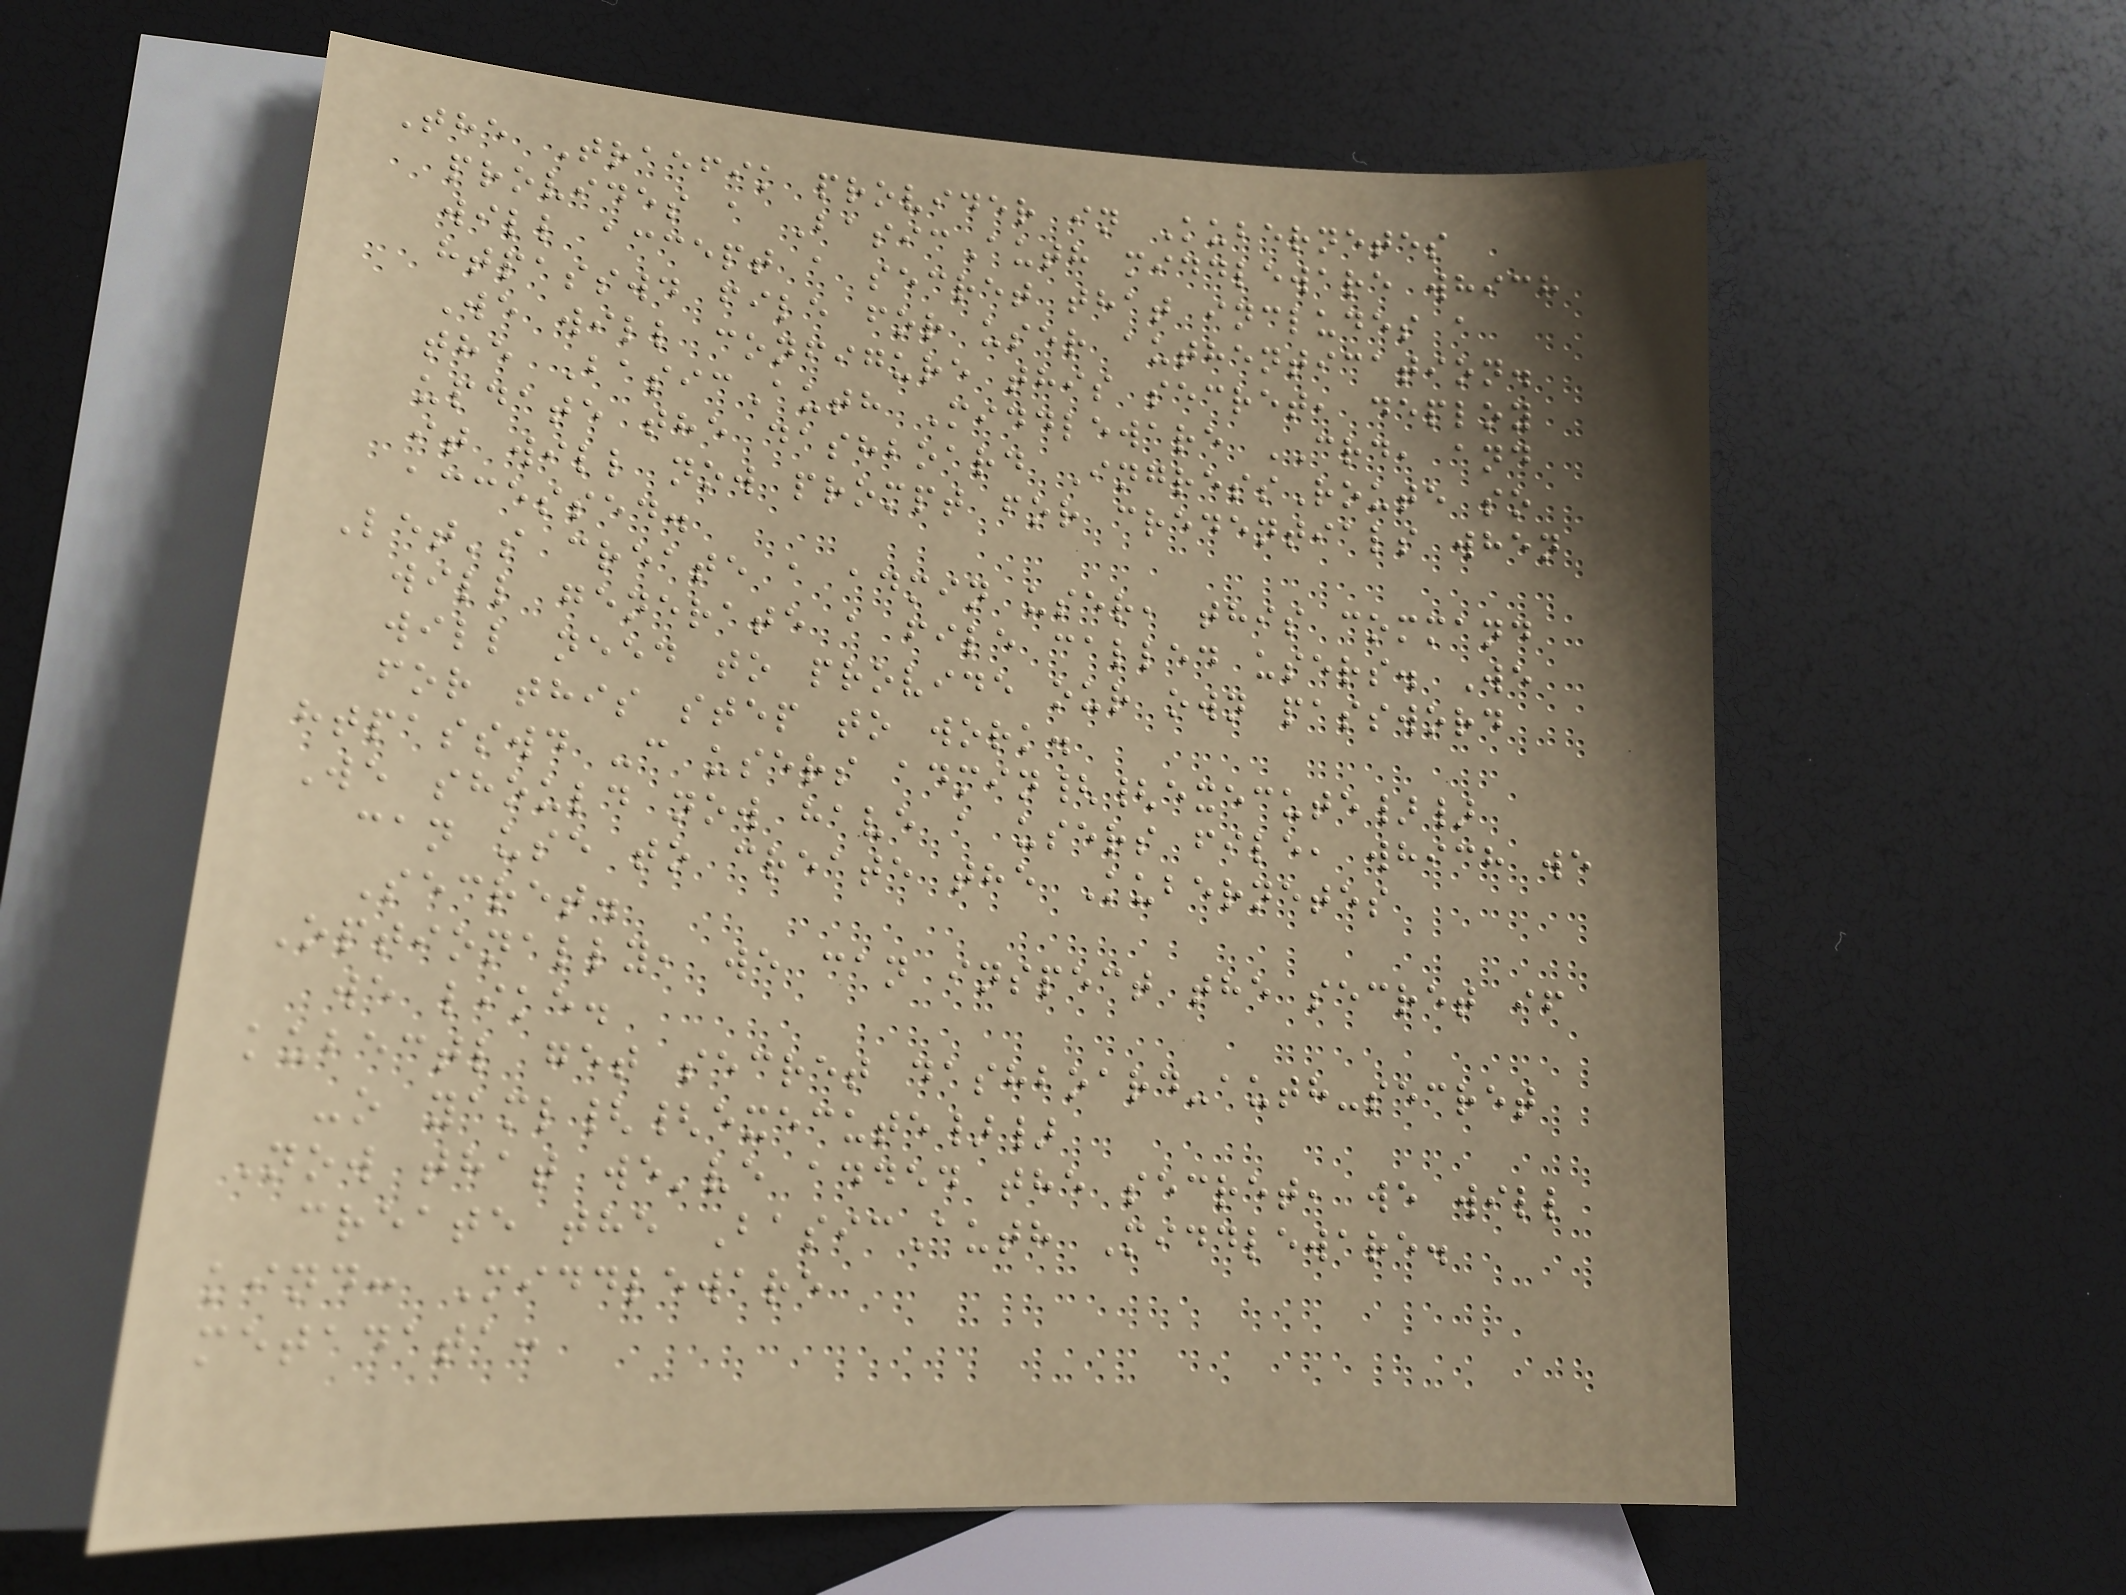The Traefik provider in Kubernetes
provides a BasicAuth middleware which
will accept a secret that includes a
htpasswd file for user authentication.
We will configure this secret, deploy
the BasicAuth Middleware CRD, and
update the dashboard IngressRoute so
it will now prompt for credentials when
accessed.
Let's create a admin user, this command
will generate a file called users. We
will need to provide our own password
for this step to work.
htpasswd -c users admin{{execute}}
We should now have a users file, which we
can use to create the Kubernetes
Secret.
Optionally, we can inspect the secret if
we like.
kubectl get secret dashboard-auth-secret
-o yaml{{execute}}
Now that we've added the secret, we will
create the BasicAuth Middleware.
kind: Middleware
metadata:
